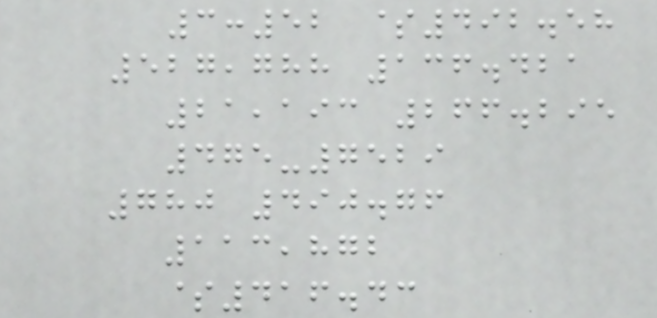3:52 $492.58
527,788 136.421
21,193 266.295
475-7529
780 490.76
113,872
$416.43
